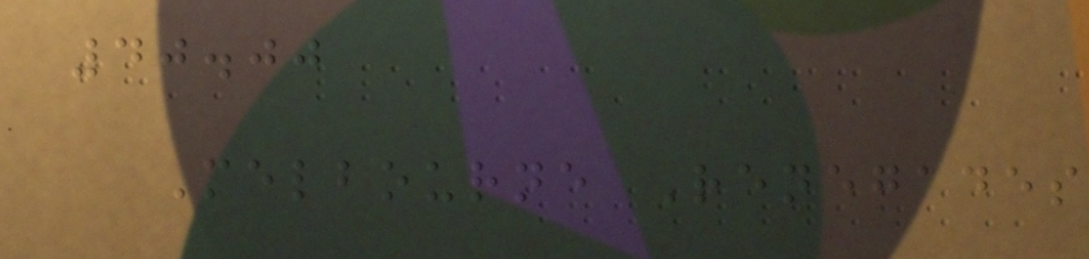40.00
Melbourne Renegades
